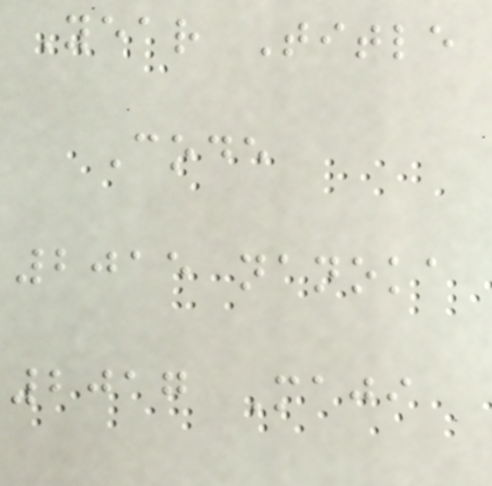Year Title
Code
2015 nanoka
2017 Maji
